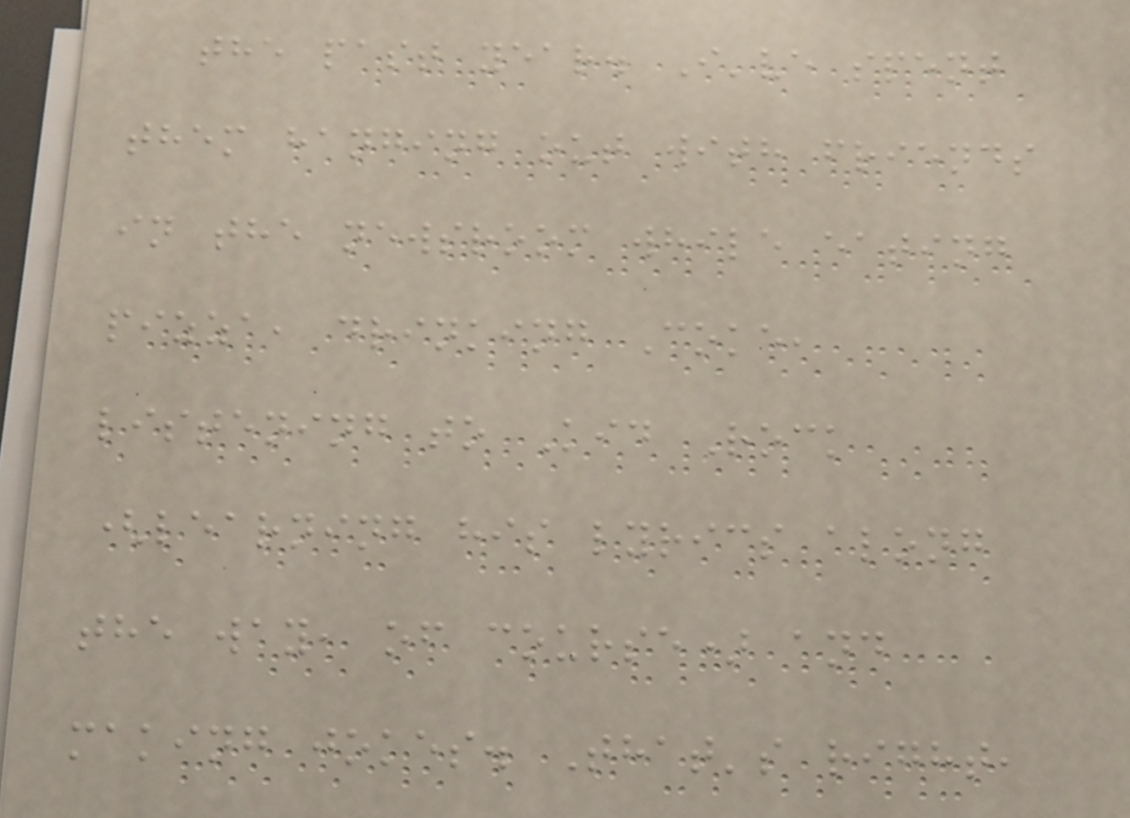the past year. I've spent
them hanging out with friends
in the newsroom while eating
pizza, drinking Coke,
listening to Kid Rock
(learning his lyrics along
the way, of course) and
making jokes. That's right,
